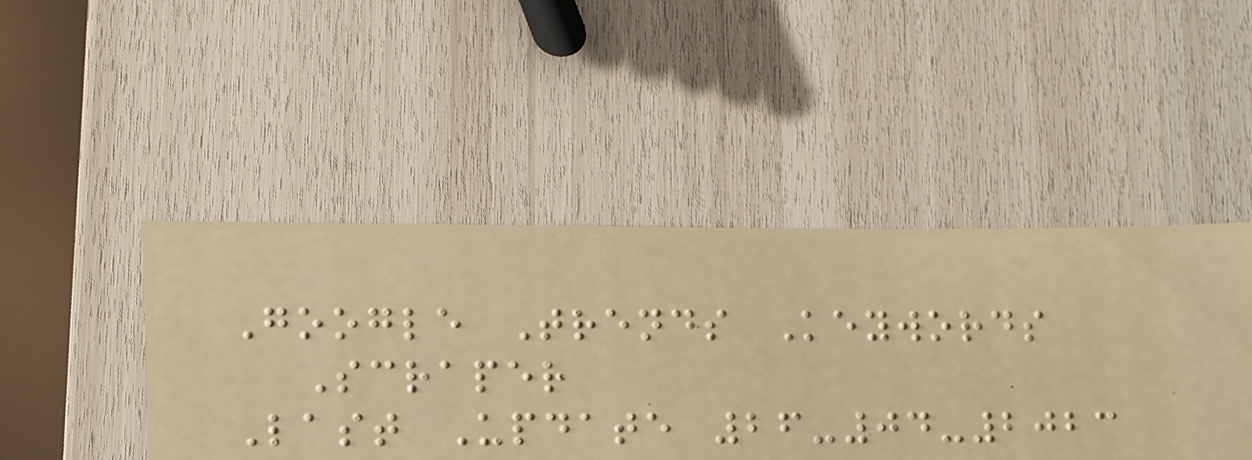Google Trends Keywords
Scraper
Last Update 26-04-2023
